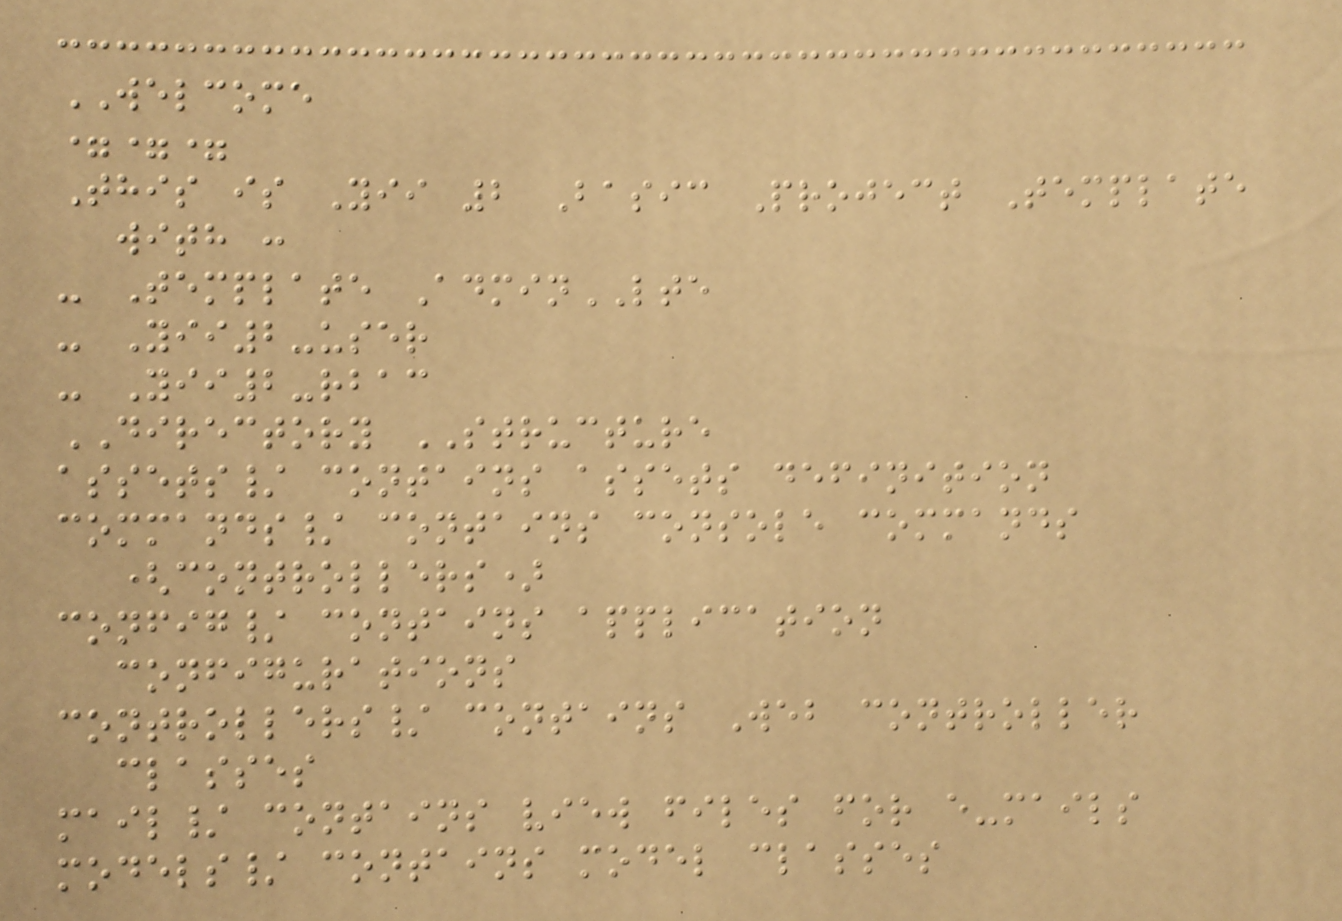WELCOME
===
This is Yii 2 Basic Project Template
with :
- Template AdminLTE
- Yii2-user
- Yii2-rbac
DIRECTORY STRUCTURE
assets/ contains assets definition
commands/ contains console commands
(controllers)
config/ contains application
configurations
controllers/ contains Web controller
classes
mail/ contains view files for e-mails
models/ contains model classes
